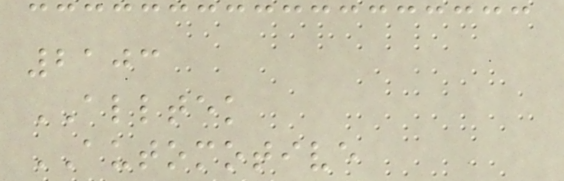2103
ALLTEK
AUTOMOTIVE
